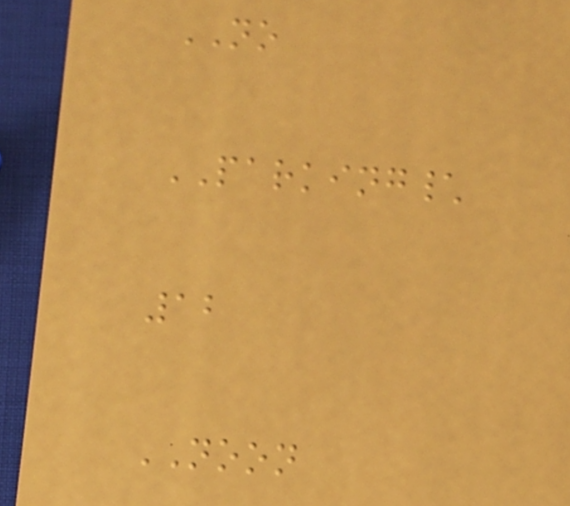NO
PARKING\
12
NOON
